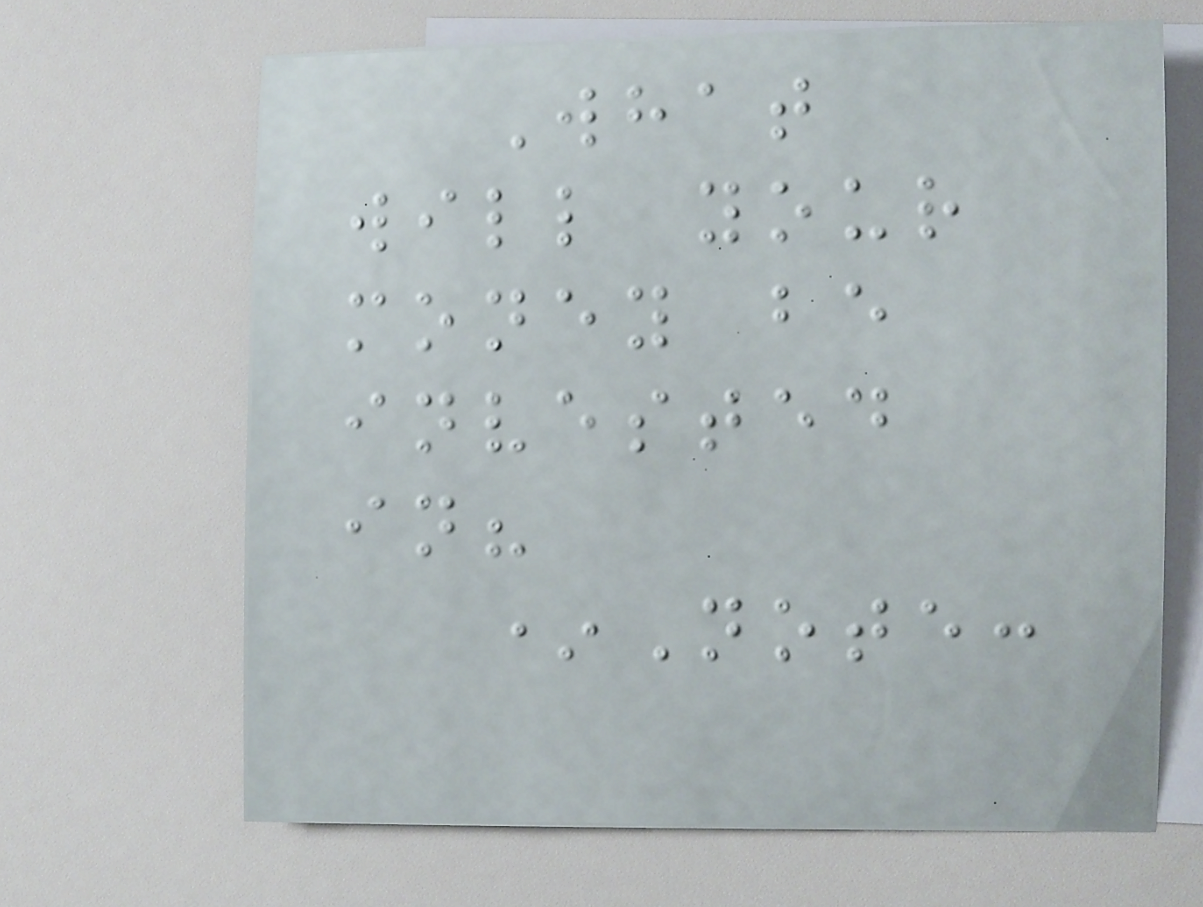What
will your
money be
invested
in?
*Note:
